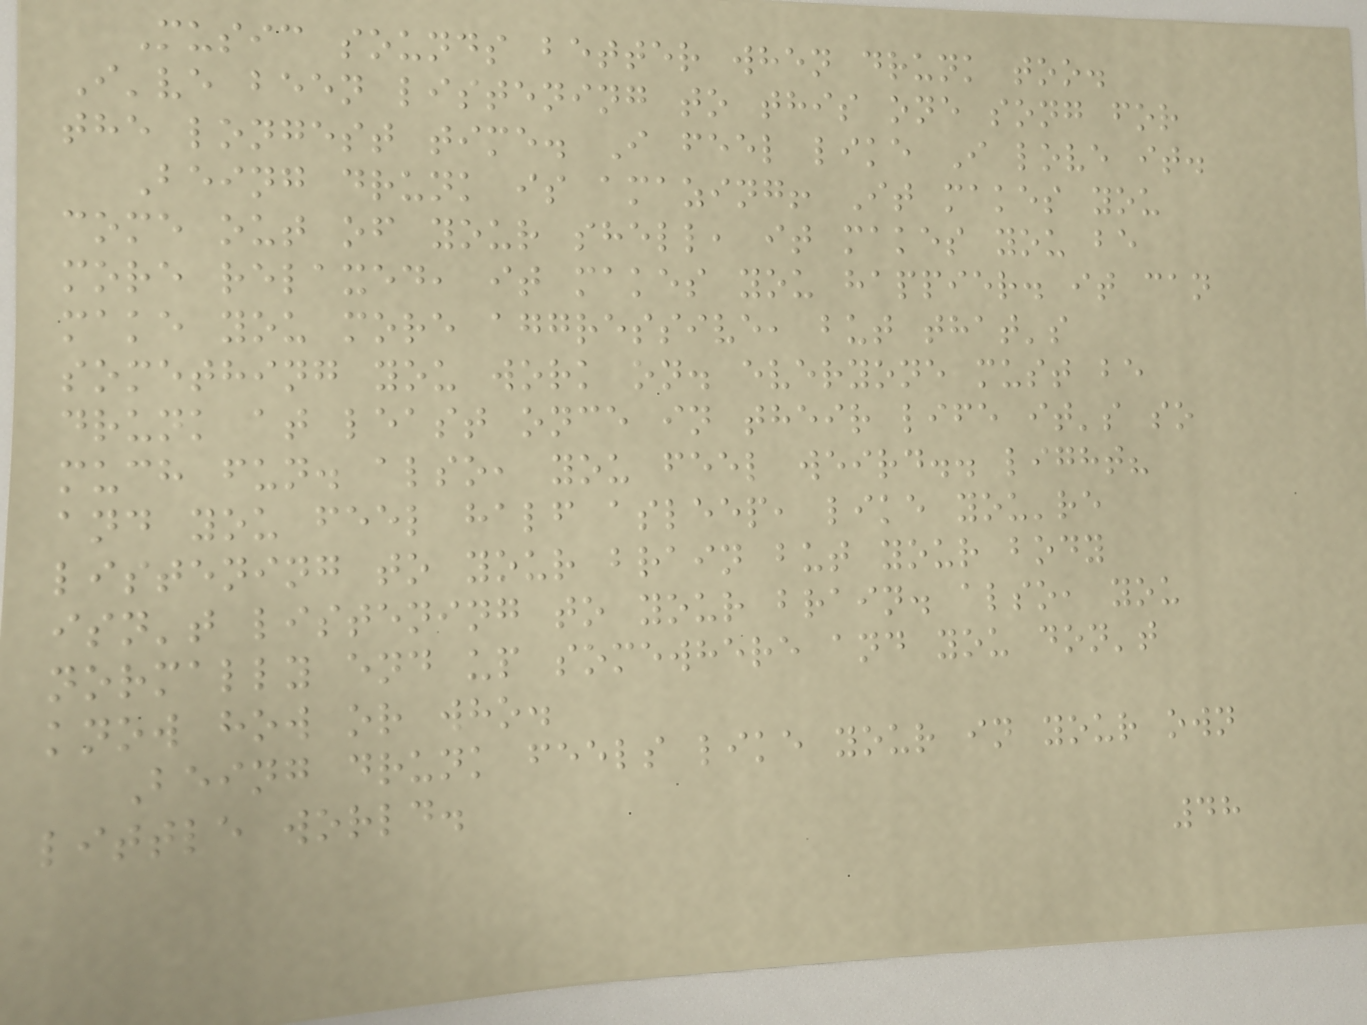Music sounds better when drunk too.
I've been listening to this one song for
the longest time. I feel like I love it.
Being drunk is amazing! It makes you
come out of your shell, it makes you be
more relaxed, it makes you happier. it can
make you more aggressive, but that's
something you work on. everyone must be
drunk at least once in their life it's so
much fun. also, you feel weird.. light?
and you feel half asleep, like you're
listening to your brain but your body
isn't listening to your brain. also, you
normally end up somewhere and you don't
know how or who.
Being drunk feels like your in your own
little world.
48
